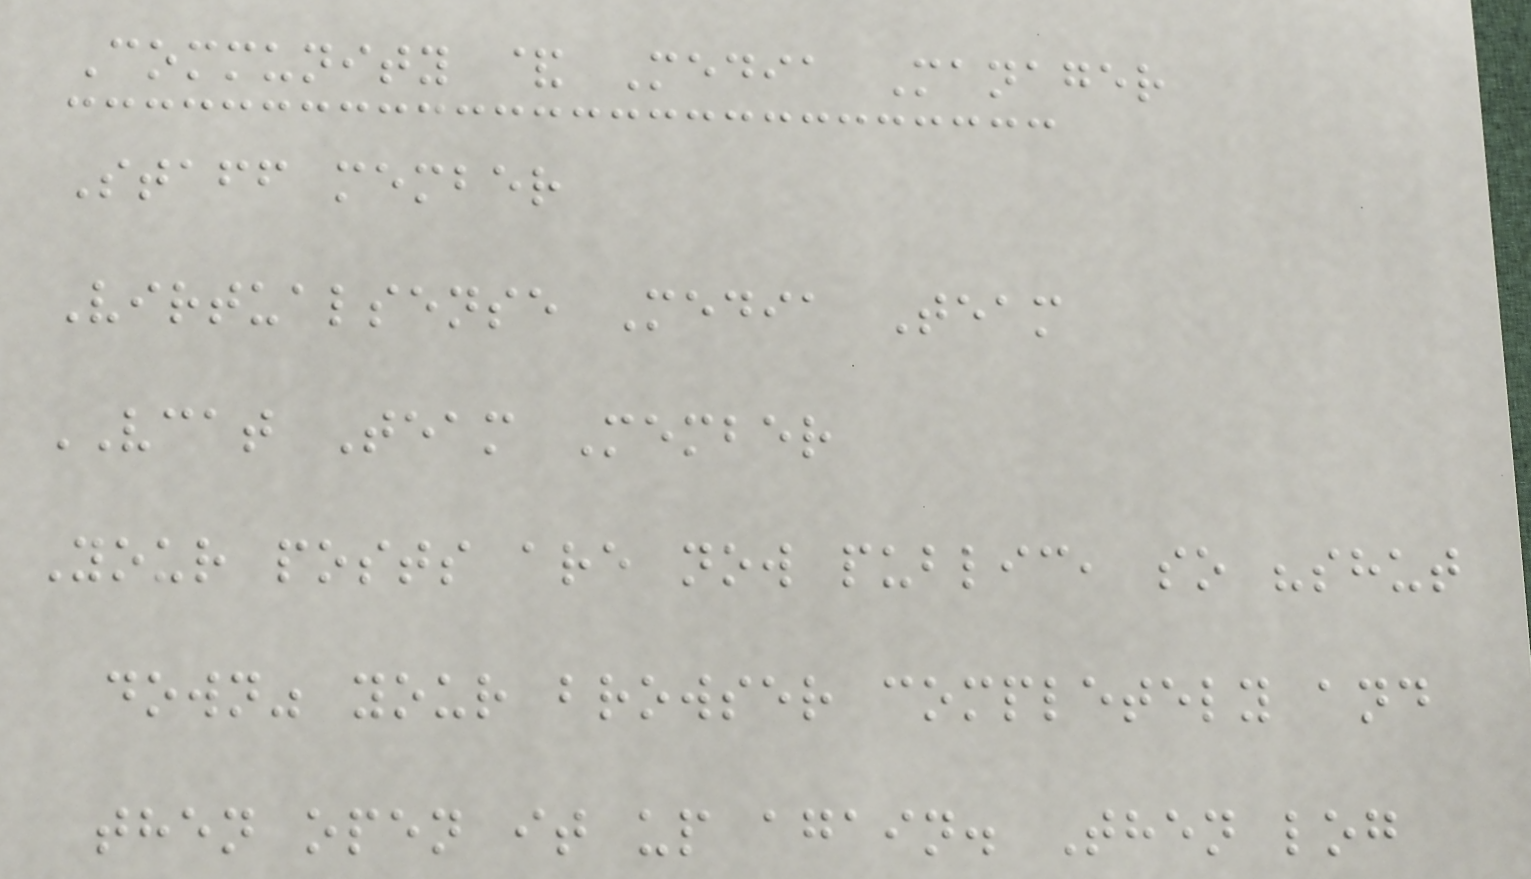Community & Media Manager
Staff member
Virtualsense Media Team
VCAT Team Member
Your posts are now public, so "shut
down" your browser completely and
then open it up again. Then log
